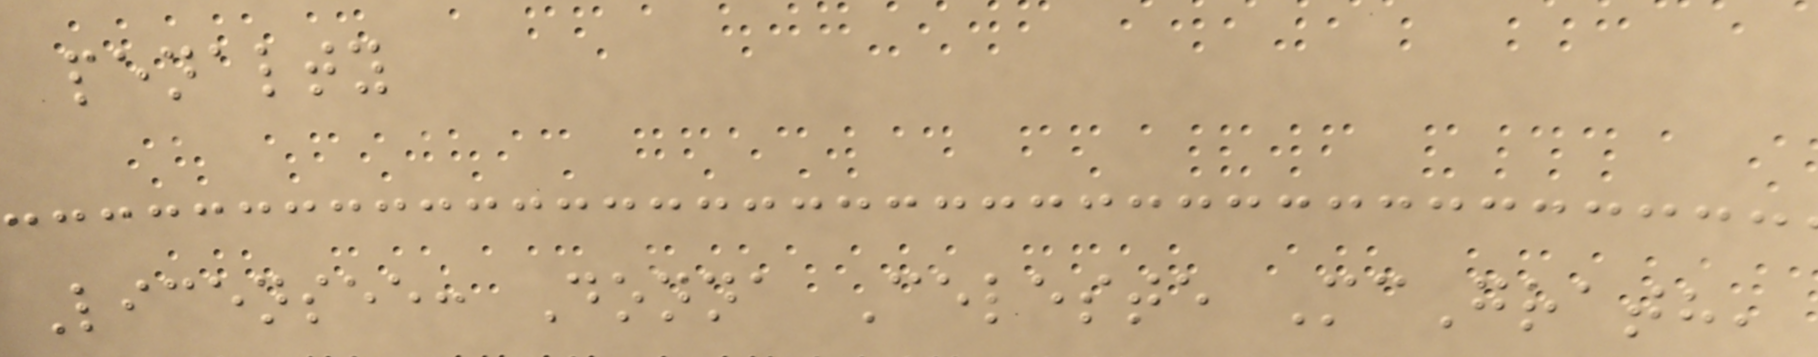penalty
Licensee: Donna Celeste McGrath,
